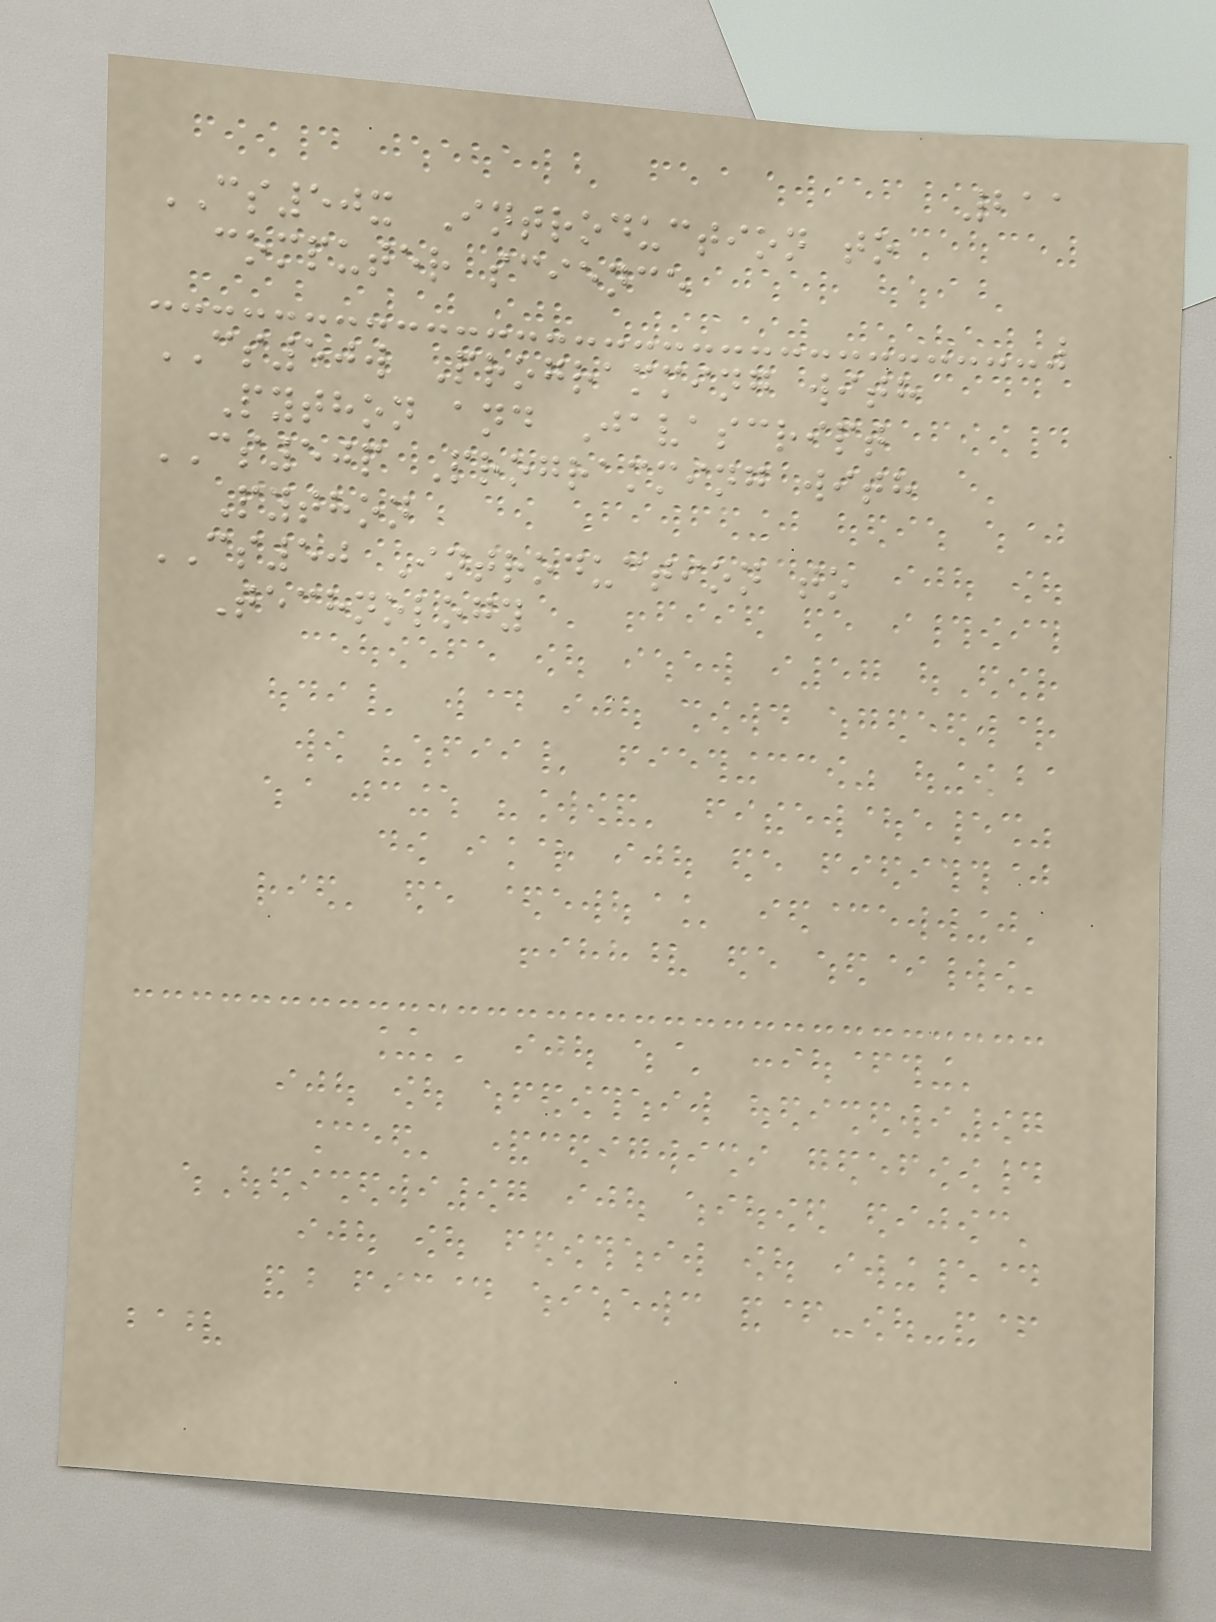211
CS50x Introduction to
computer science
CS50w Programming with
Python and Javascript
CS50p Programming with
Python
CS50 Introduction to
Technology
